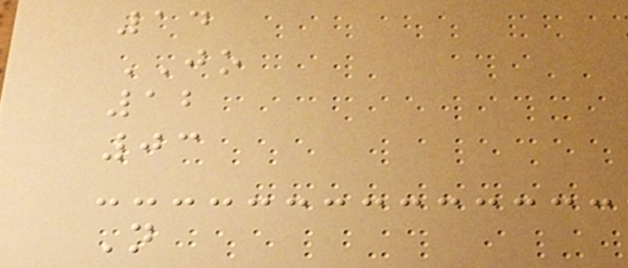14
JO
12
03
N
